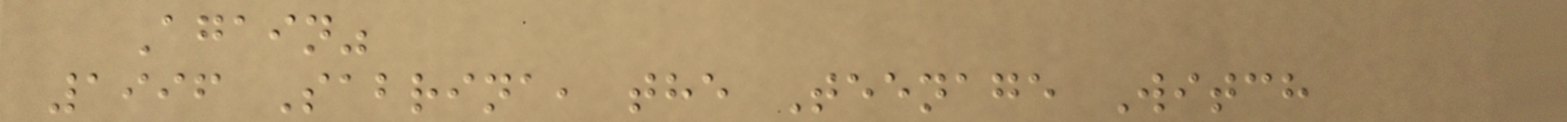Again"
1996 Sabrina, the Teenage Witch
